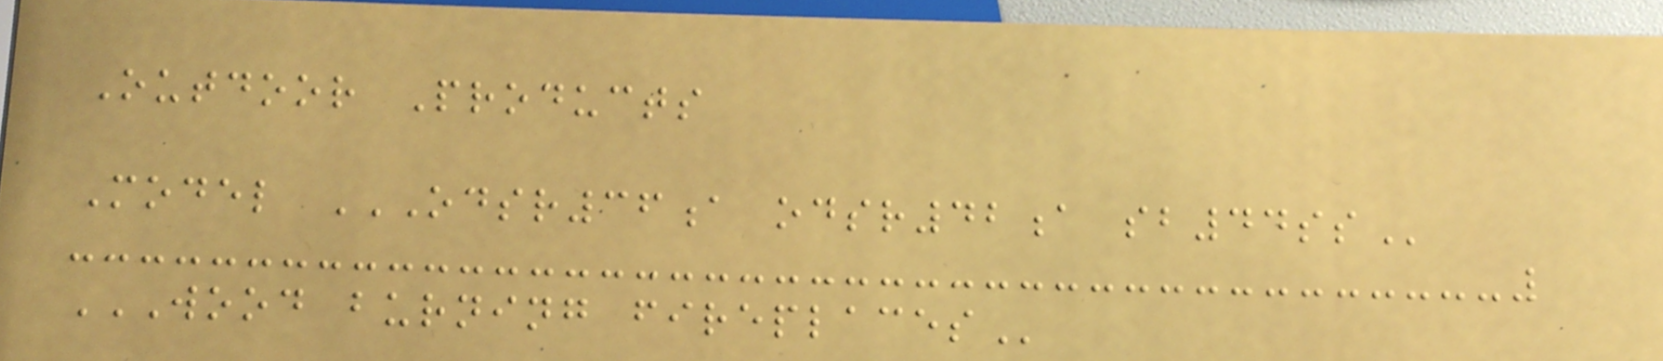Outdoor Products
Model ODSR36A ODSR42A SB44SS
WOOD BURNING FIREPLACES
